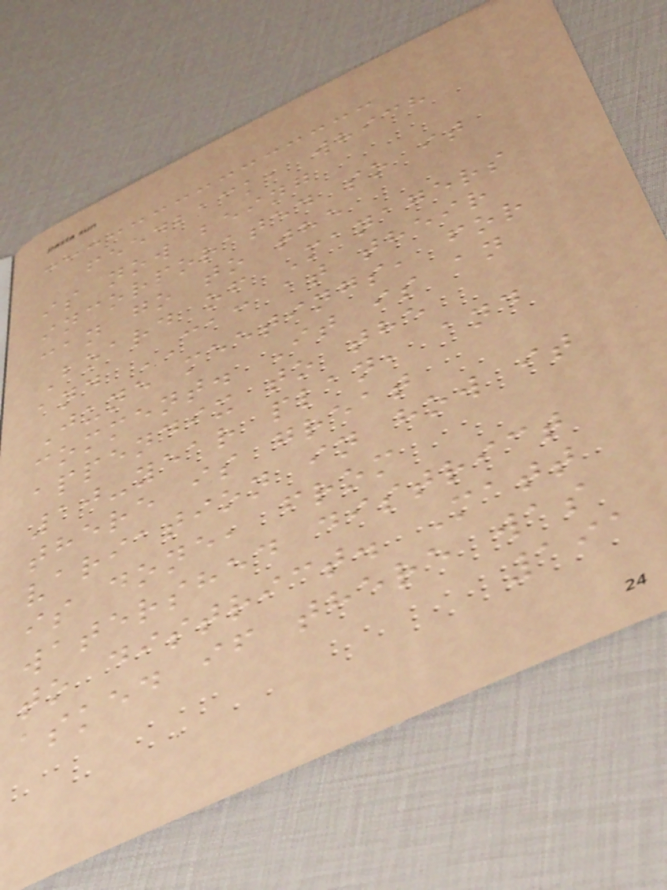feedback, which
is now being
incorporated so it
can go to the
Board of Managers
and CAC at their
June meetings, for
comment. It is an
appendix to the
10-year plan, and
there is great
variation in how it
is done, from
watershed district
to district. Matt
asked if there was
191
